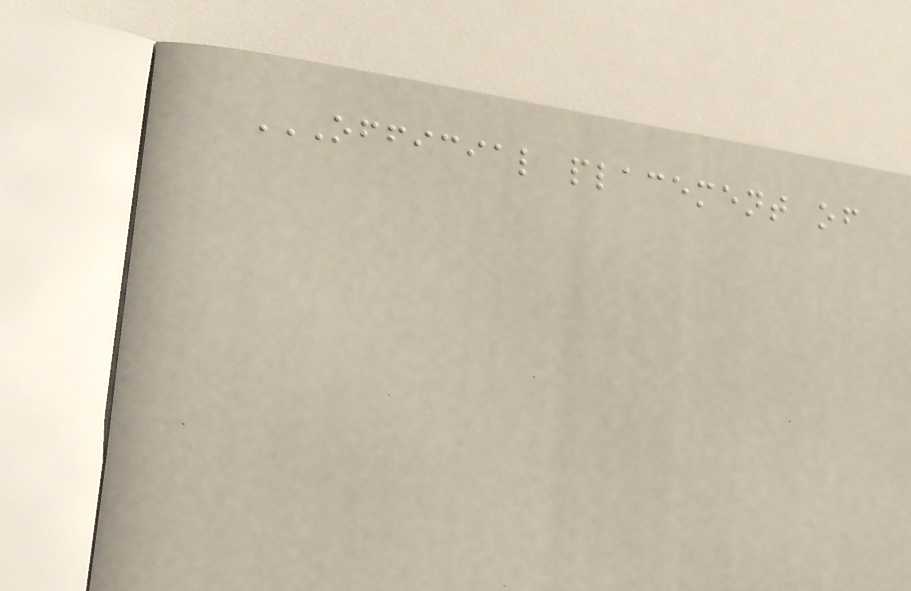OFFICIAL PLACEMENT OF
